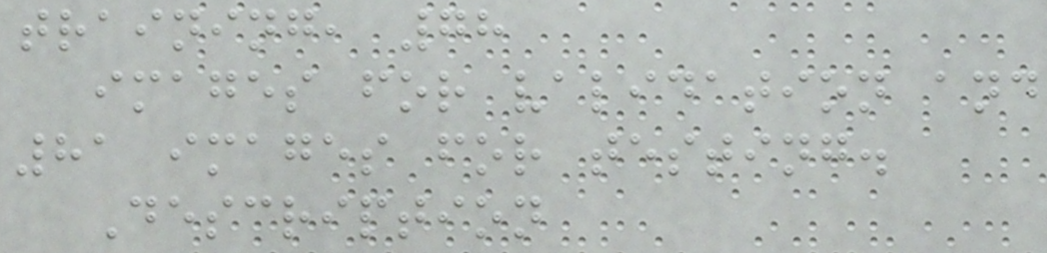training, 78
images for validation and
81 images for testing.
Description
